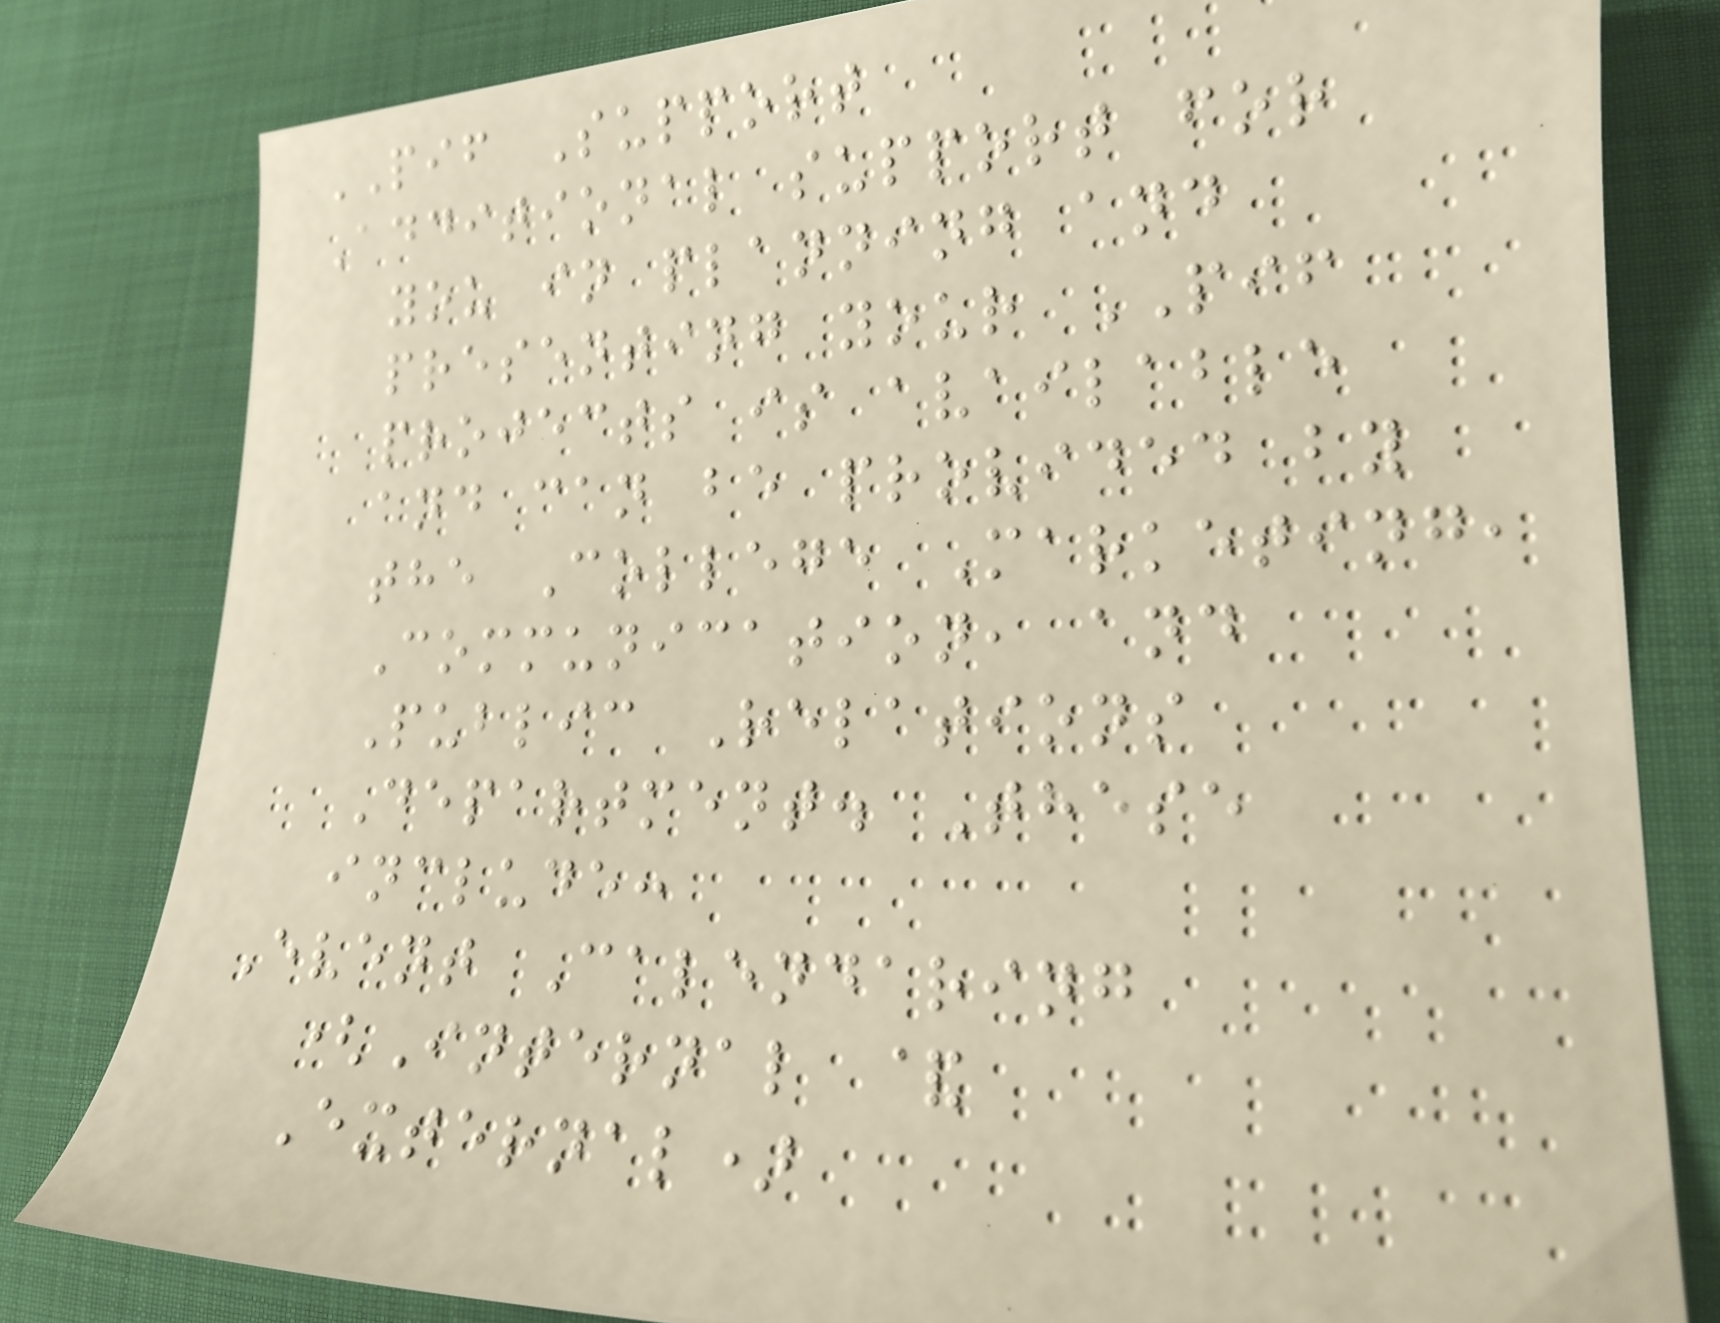PIF Support
Additional support for
you in planning and
presenting your PIF
projects is available
and can be provided by
the College Marketing,
Communication, and
Public Relations
Department. These
include:
Event Calendaring
(Internal &
External)
